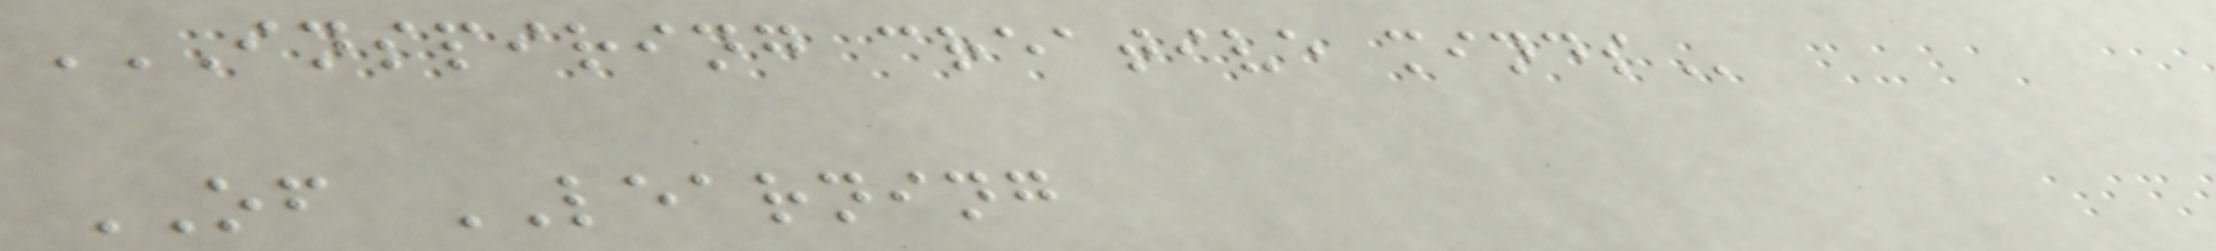INSPIRING CREATIVE MINDS
OF LEARNING
